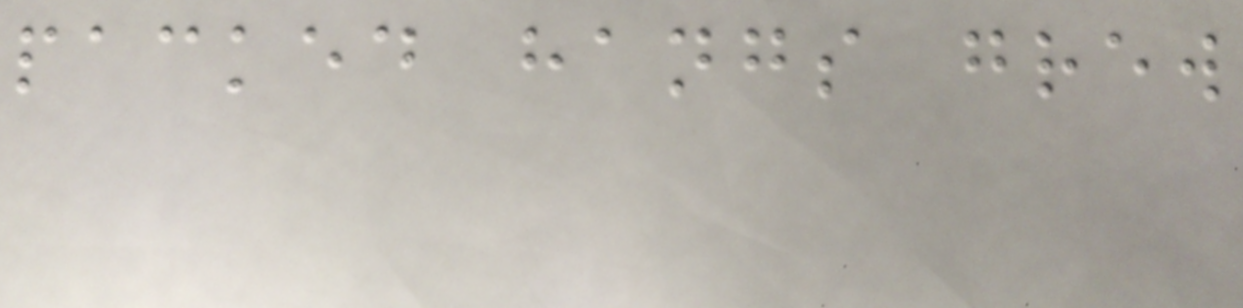packed hangs grew
